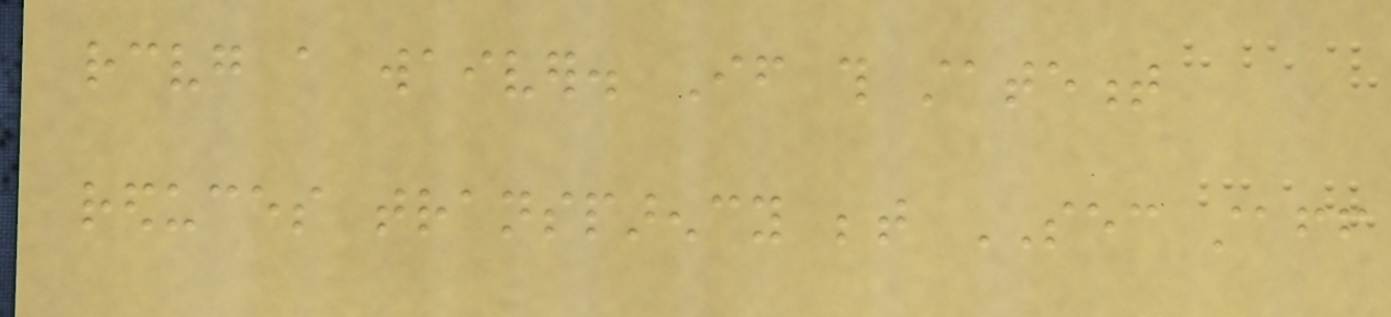receiving a waiver. If this statement
reduces transparency between SEC staff
